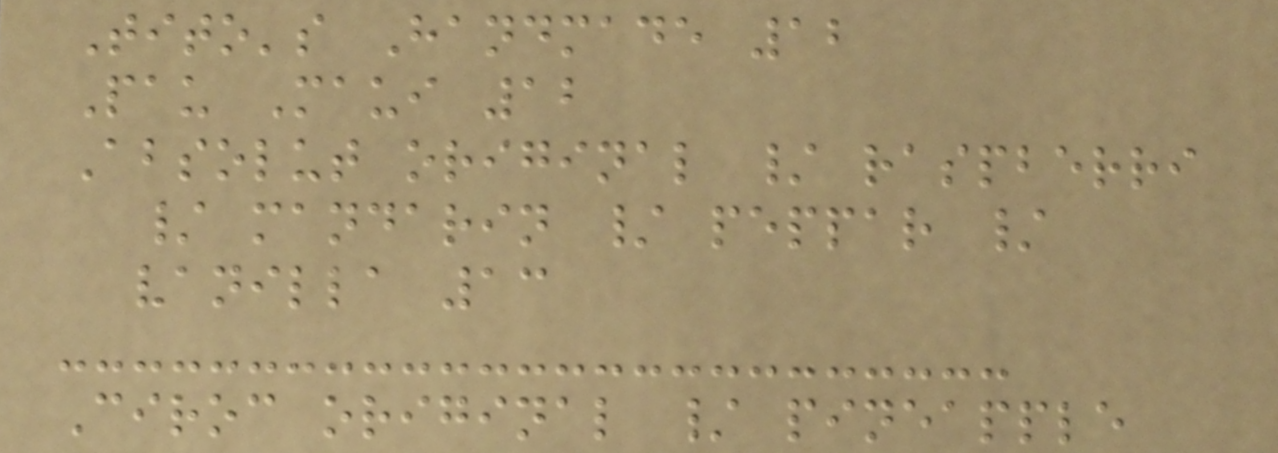Tito's Handmade 12
Pau Maui 12
Absolut original / raspberri
/ mandarin / peppar /
vanilla 13
Ciroc original / pineapple
